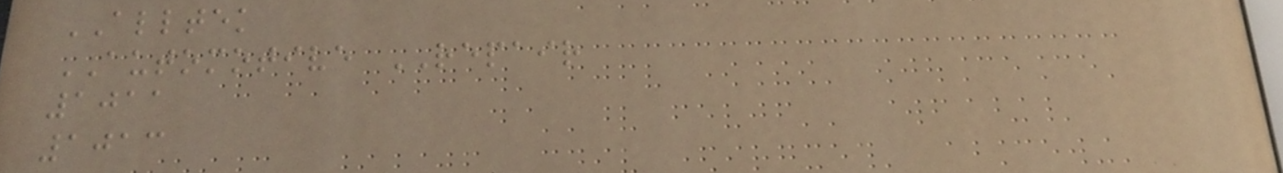ALLTEK
AUTOMOTIVE REPAIR
1011
1013
